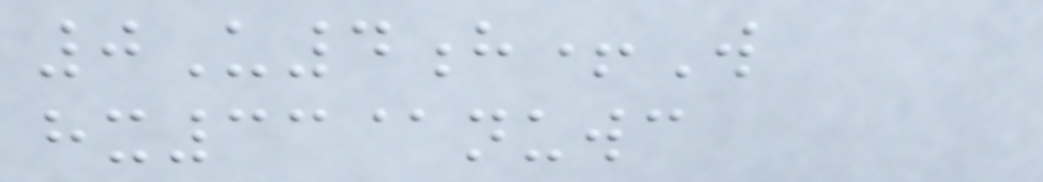0U4h+W
hx33@nuwc
